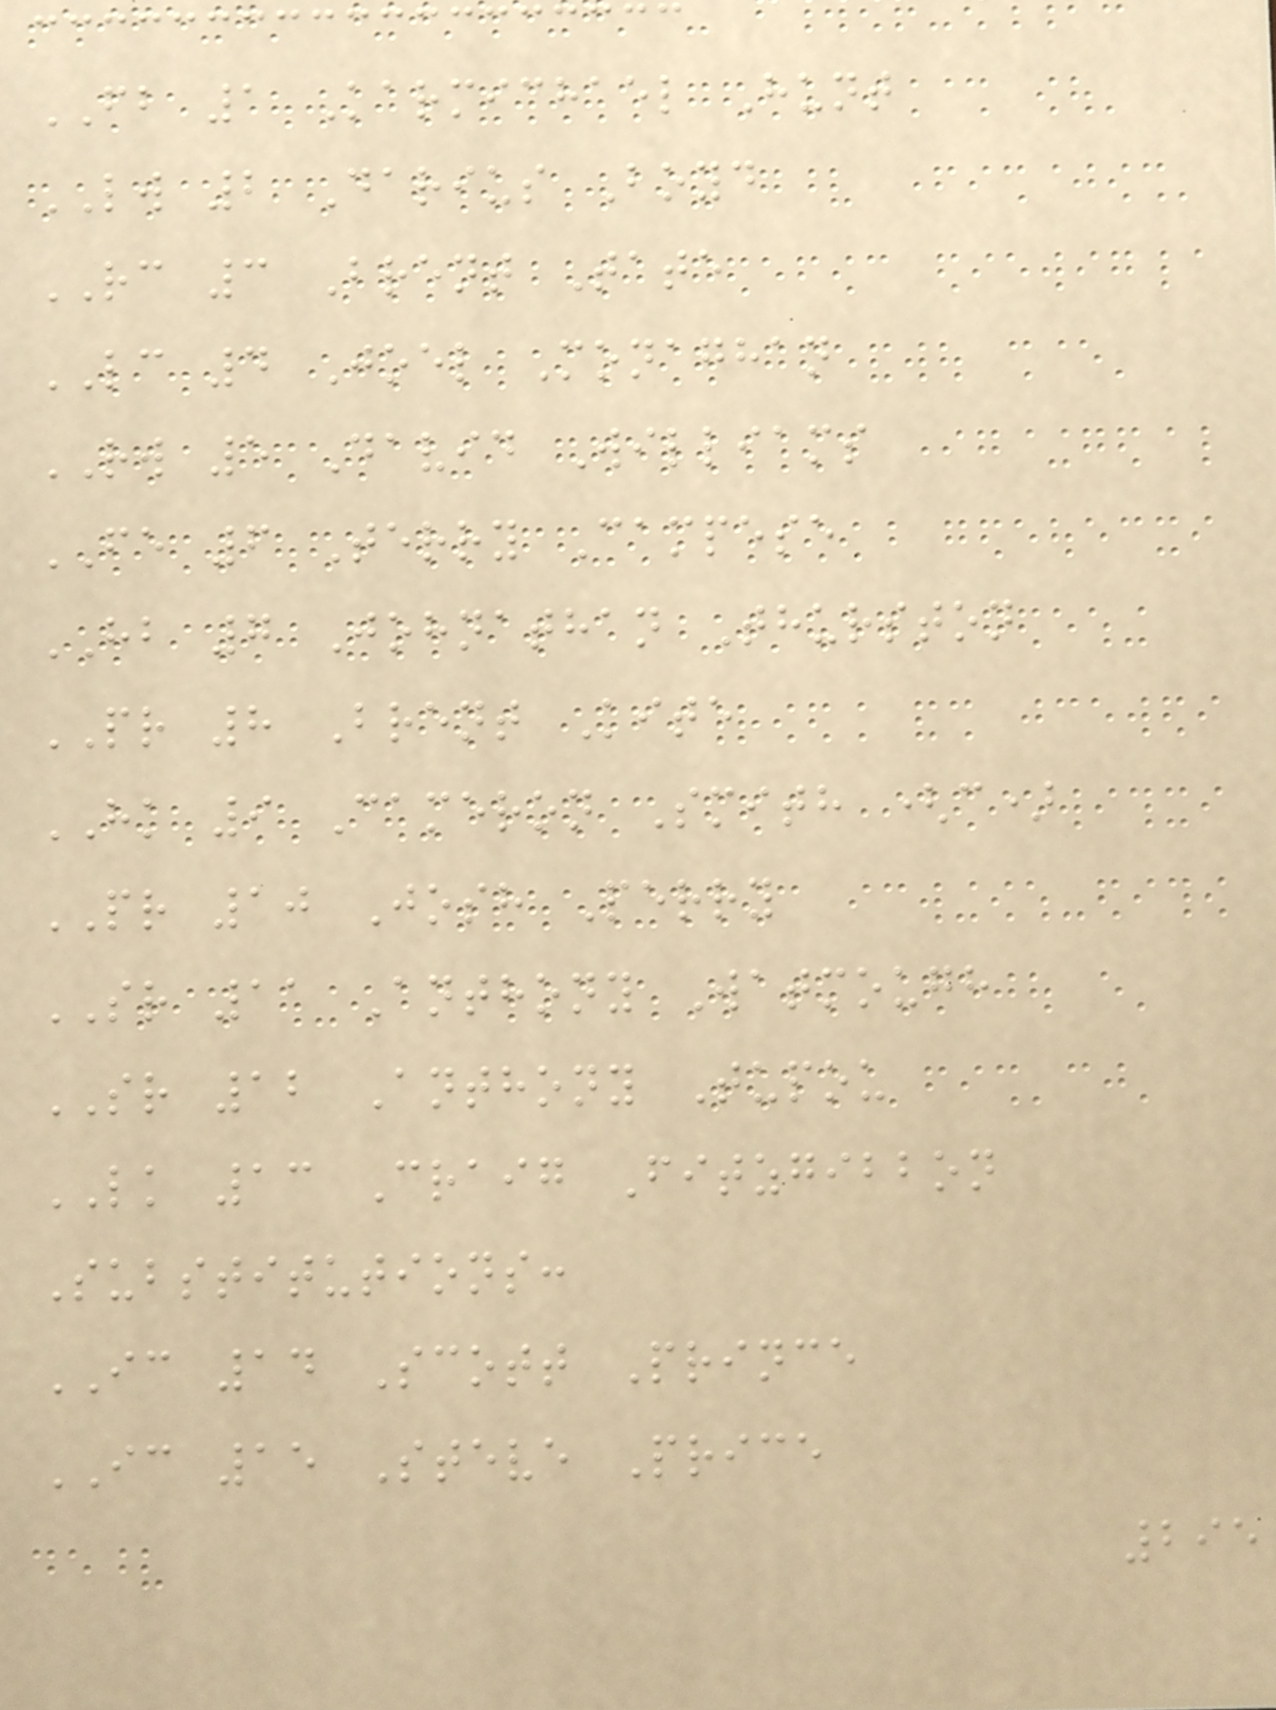FB 1 Karmichael Hunt
LW 2 Darius Boyd
RC 3 Brent Tate
LC 4 Joel Monaghan
RW 5 David Williams
FE 6 Terry Campese
HB 7 Johnathan Thurston
PR 8 Brent Kite
HK 9 Cameron Smith (c)
PR 10 Josh Perry
SR 11 Anthony Watmough
SR 12 Anthony Tupou
LK 13 Craig Fitzgibbon
Substitutions:
IC 14 Scott Prince
IC 15 Steve Price
295
